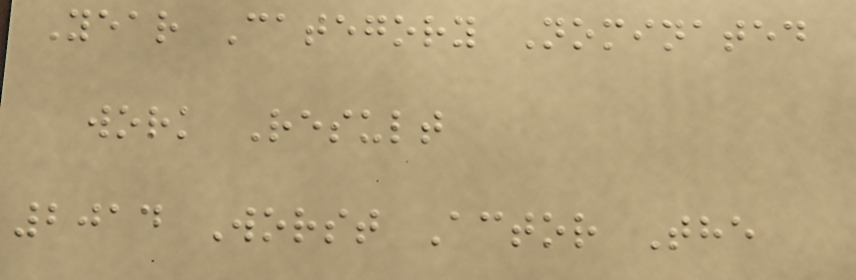Year Category Nominated
work Result
2014 Worst Actor The
